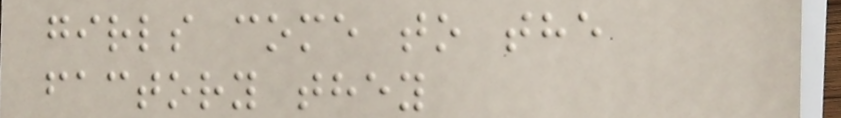girls come to the
factory they
